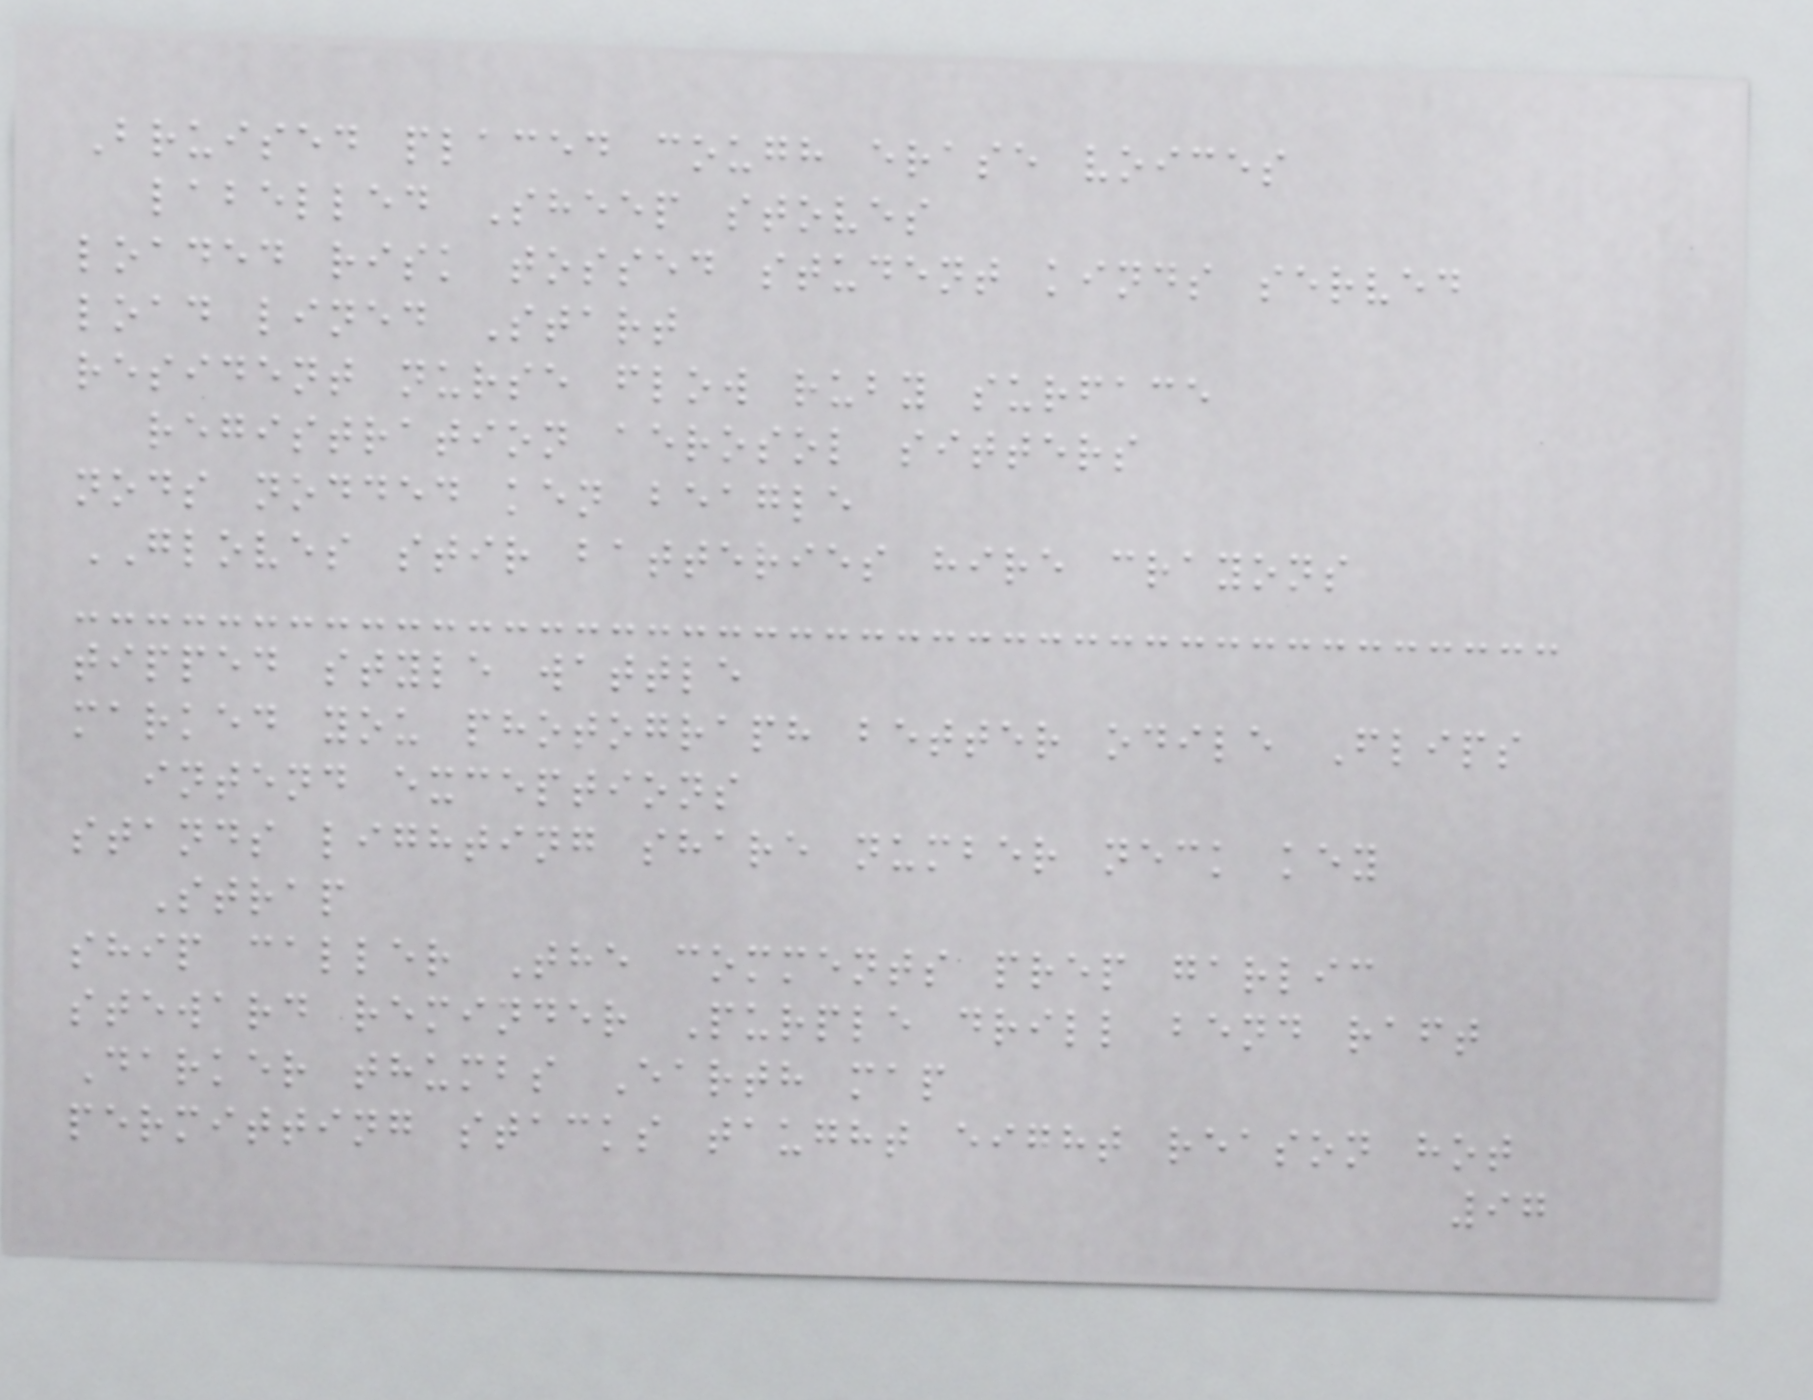Bruised placed cough erase voices
labelled Sheep stoves
loaded risk tossed student kinds served
load lined Start
resident nurse flow ruby surface
registration aerosol sitters
nods nodded ken beagle
GLOVES stir batteries hire crayons
tipped style wattle
marked you photograph better odile Flips
intend exceptions
stands lighting share number neck key
Strap
ship caller The comments prep garlic
steward reminder Purple drill bend raft
Darker thumbs Earth map
permitting stacks taught eight reason hot
97
